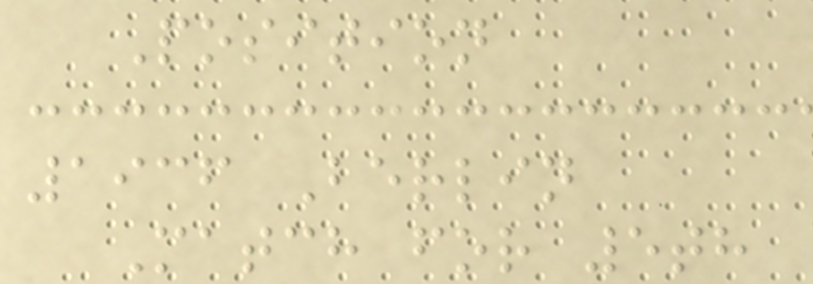Position
1936 Berlin
Match for 5th
